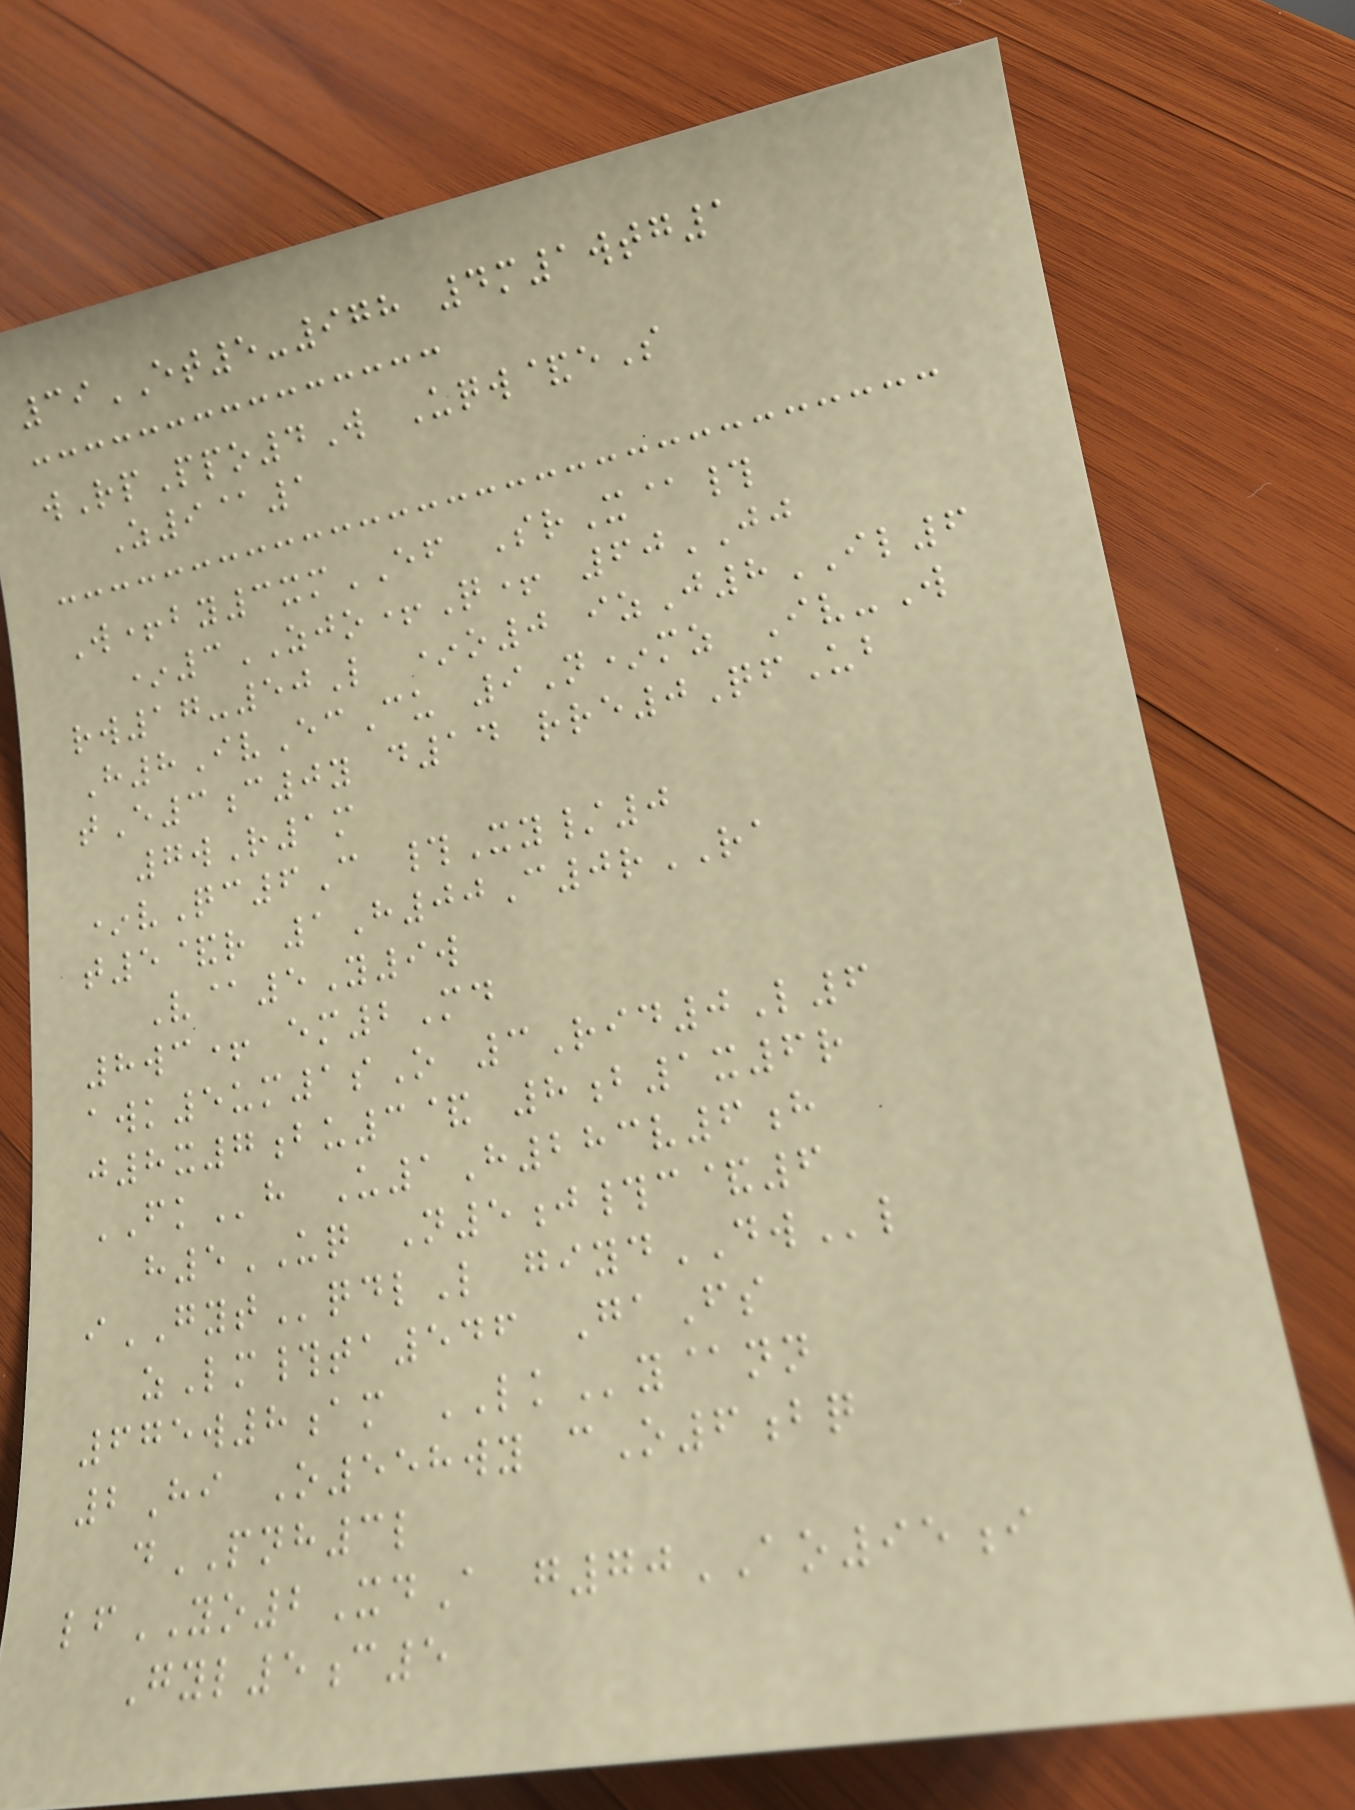39ET5-978 4m1wtg1
wRpPpo4W Uqw&eS
Z9@1
W+by3xmEF SrX@#
*3ZJO+Q+ 60JJ
rw17-50L *o0 izJ8IL6
H8IvEcCu 9N*mz Iv-W
tE3c0y d14 rre0QfUb
7wR1m
*vQc6C #Xy/0
t5&r 1H00C0rRA
V@5Y9w
8wc+ em2Md
awk5um1sO 3Rid0L6
j8x7bu3& 8b1x6r
FKh U1H283v6h
h5UQ N5j#c&6
iGYTqdlL giydDWl
zLm#ta546 GaFs
675w8am LKy@nn
2Hi O558wy cO6bq
dPNH3l
lfYO2XdA g70AO95i
Gyl5c5
